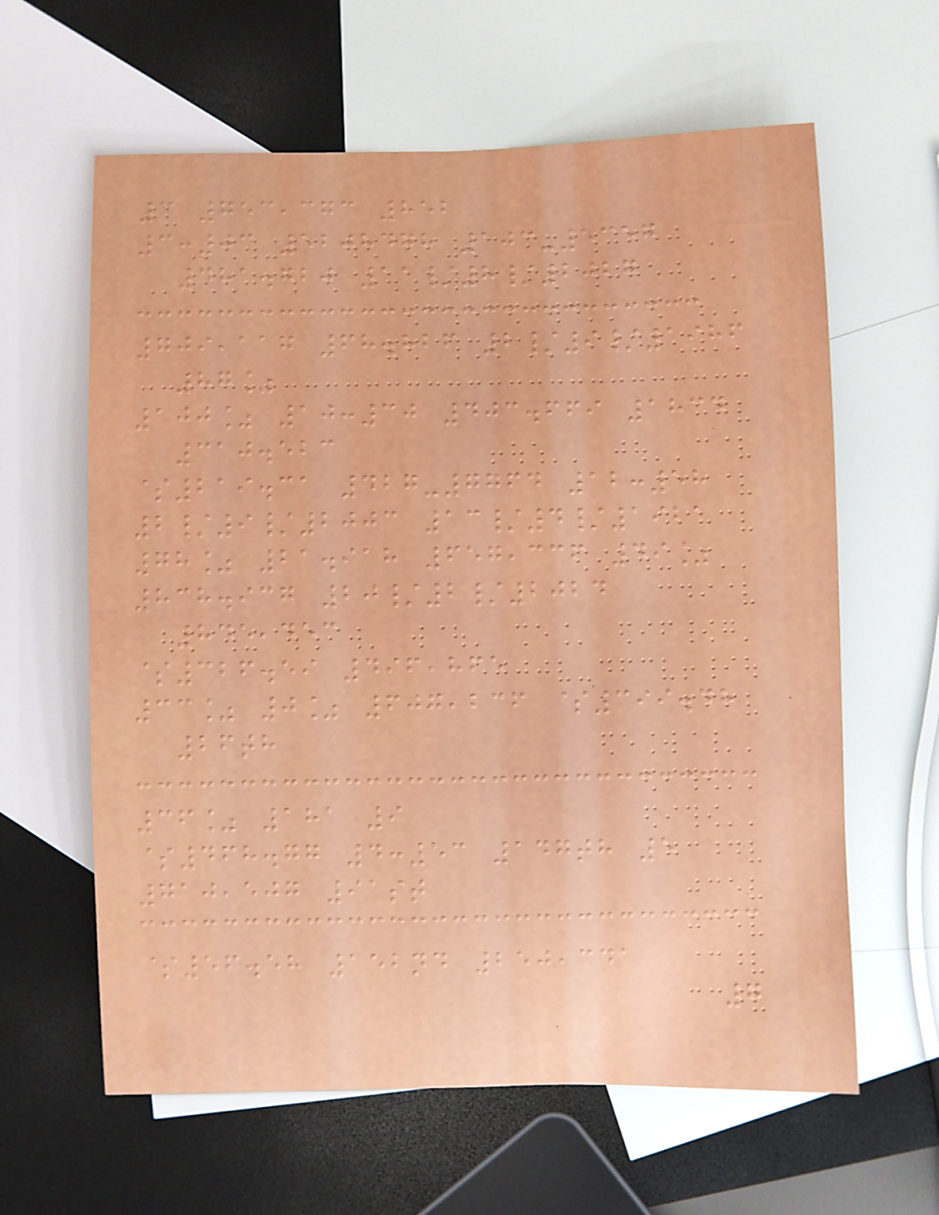3 753,373 852
3:03 5208478 103-5357
481.720 11/8/2027
709,117 68.826 2/9/1986
87%
100% 10:30 403.669 1834
310.523
$219.31 427-7764 12:58
2/9/2003 13/4/1921
78% 21.918 657,336 49%
838.937 20/2/2024
845,453
$326.59 496,865
33% 0% 607,236 $399.48
26th
36% 181 9
$468.77 4:53 147th 5
710,507 91st
$56.58 152nd 250,341
7
